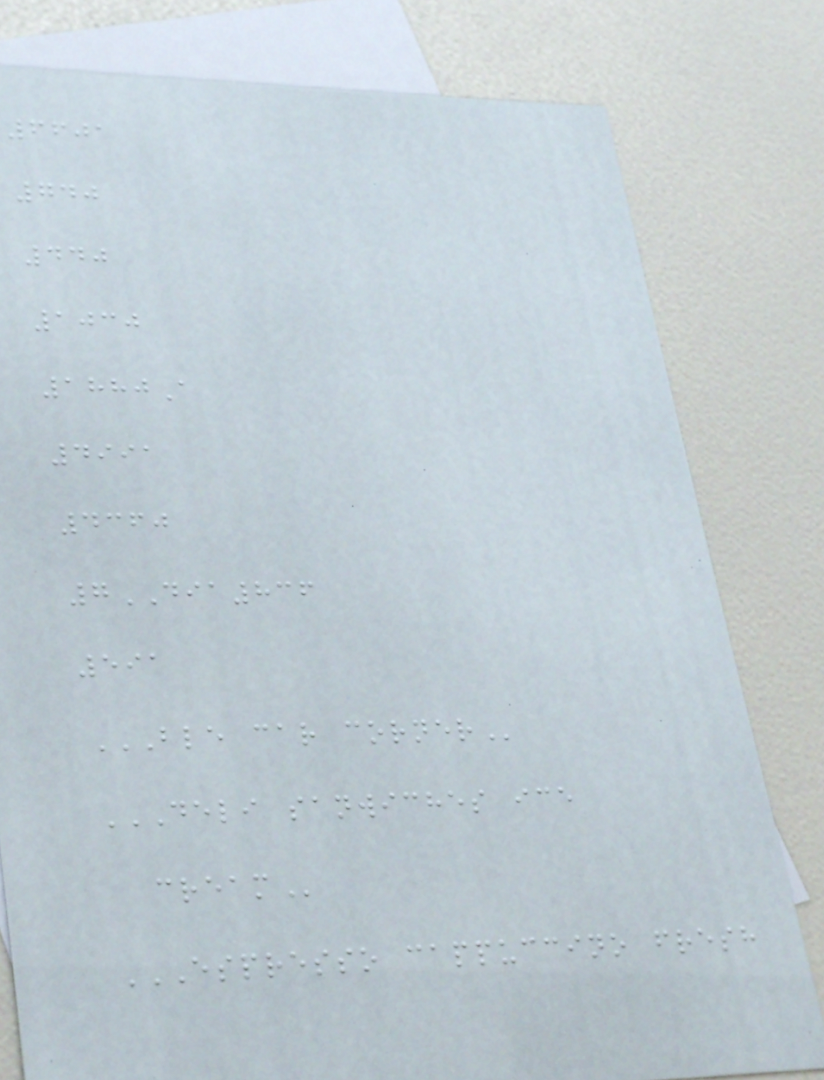6601
740
440
1030
1880A
4991
4360
7DIA836
591
BLE CAR CORNER
DELI SANWICHES ICE
CREAM
ESPRESSO CAPPUCCINO FRESH
